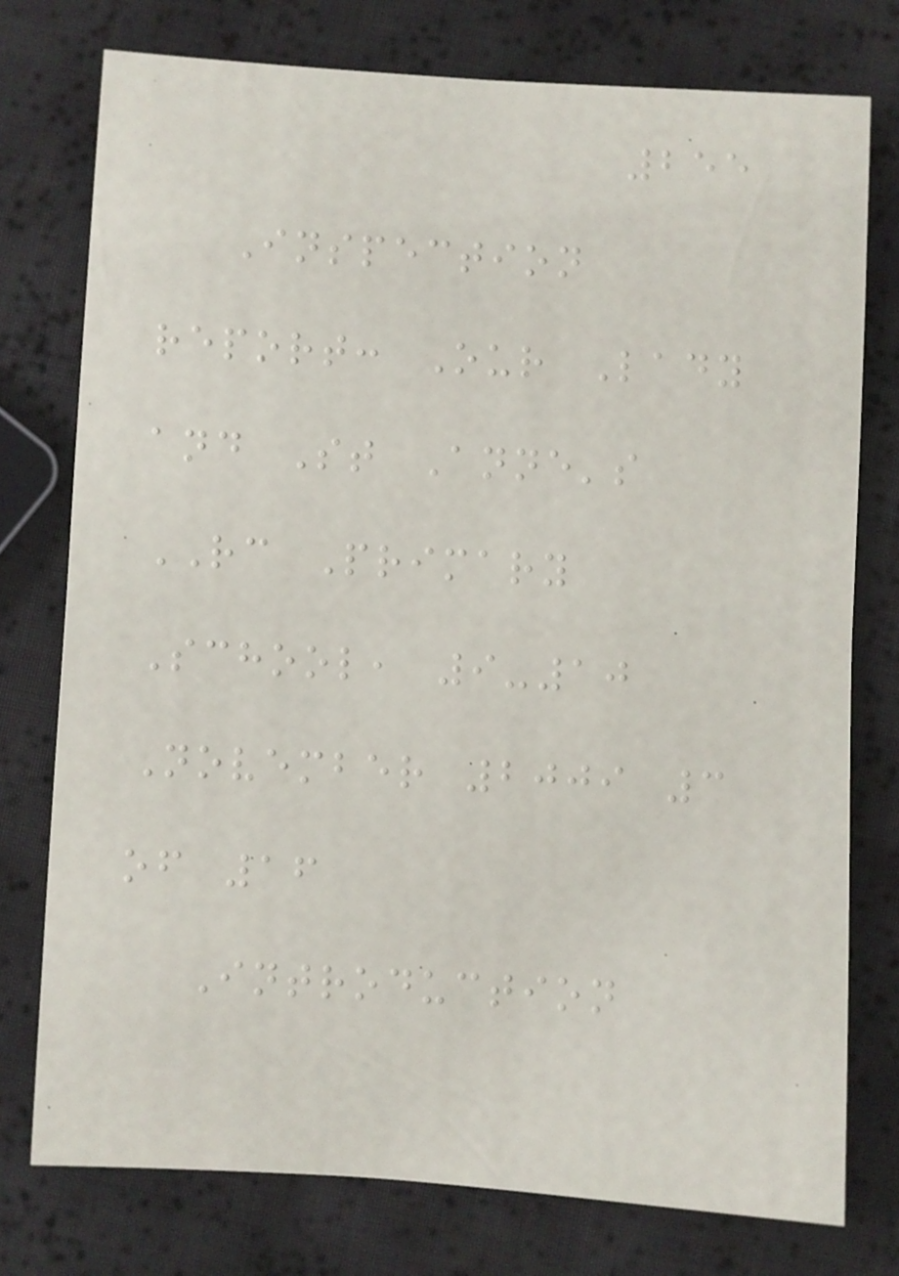255
Inspection
report: Our Lady
and St Anne's
RC Primary
School, 9-10
November 2009 3
of 16
Introduction
